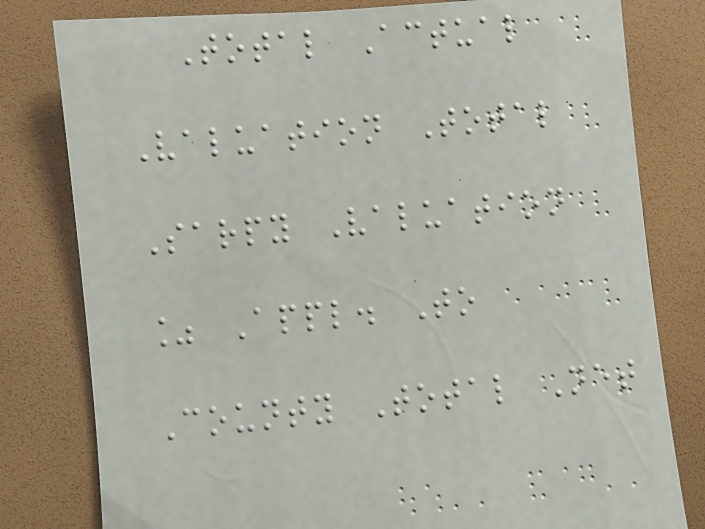Total Actual
Valuation Total
Sarpy Valuation
% Appl. To
County Total Net
